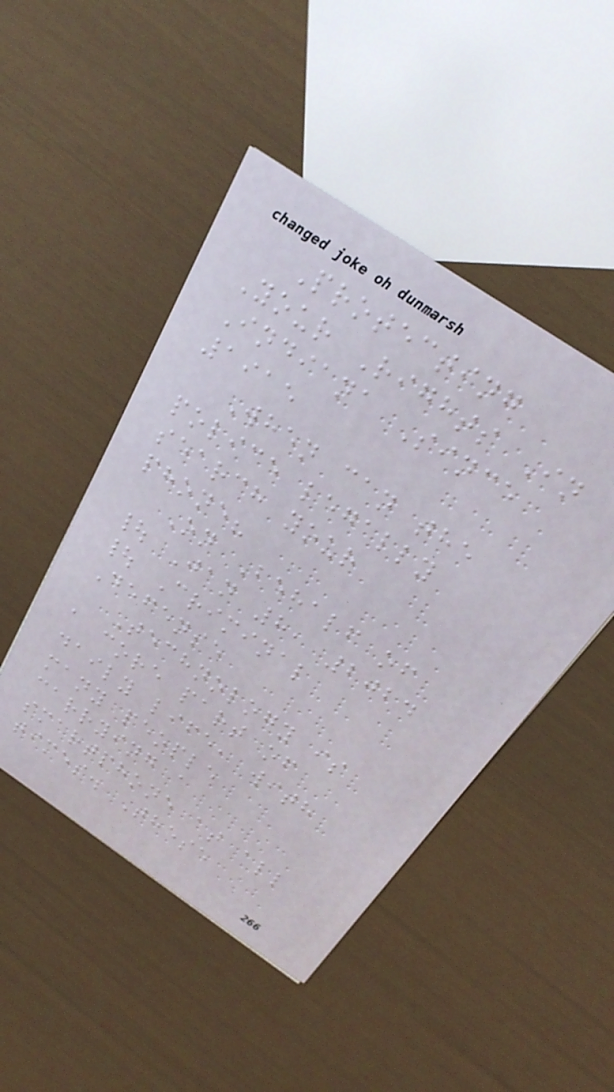Protecting
Your Rights In
Indiana Since
1915
When can the
police legally
search your
phone?
On Behalf of
| Jan 8, 2024
| Criminal
Defense
Technology is
a core part of
daily life, with
many people
carrying a
smartphone at all
times. These
